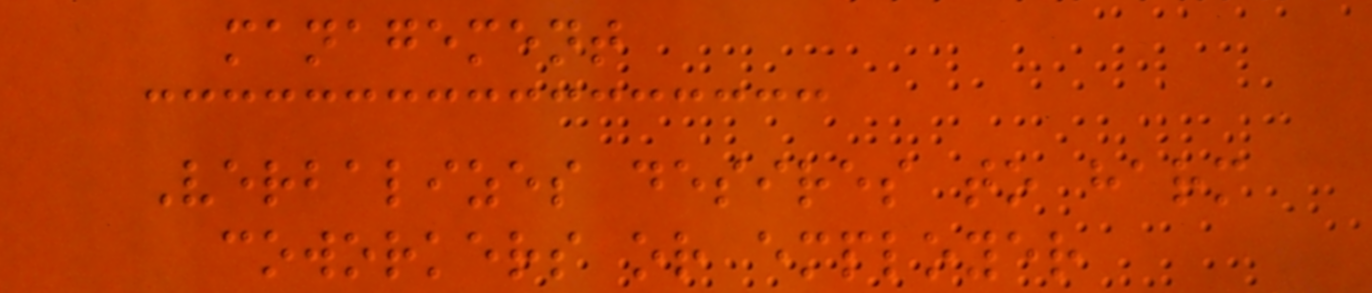management
Verbalizes desires to harm
coworkers or employer
